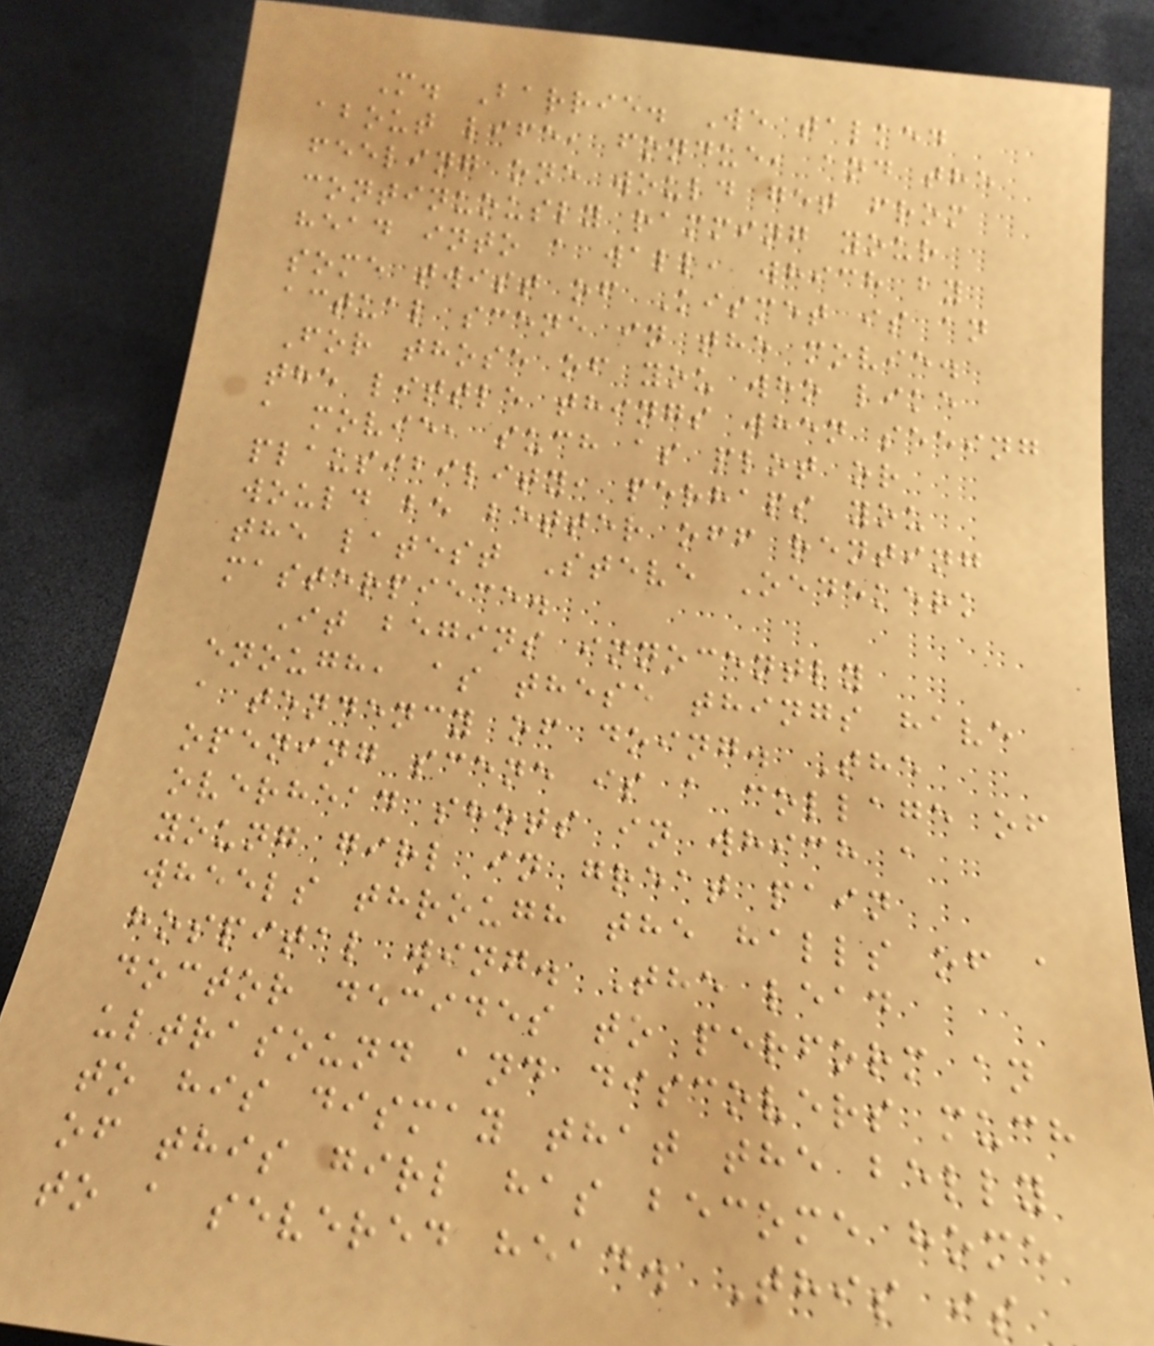M. Barrie. We talked
about life, fondue, and the
feeling one would get from
continuously ramming your
head into a wall, which by
some twist of Kismet is an
actual scene in the movie.
For those of you who like
the little things when seeing
a movie, such as plot or
plausibility, perhaps you
would be better off renting
the latest Steve Oedekerk
masterpiece.
It begins innocently
enough, as these things have
a tendency of doing. The
opening scene is a collage of
overhead shots in which a
young girl in great pain
wheels through the halls of a
hospital wing. The lead
doctor decides to perform an
ultrasound and discovers much
to his dismay that the belly
of this girl has become home
to a severed head. This is
